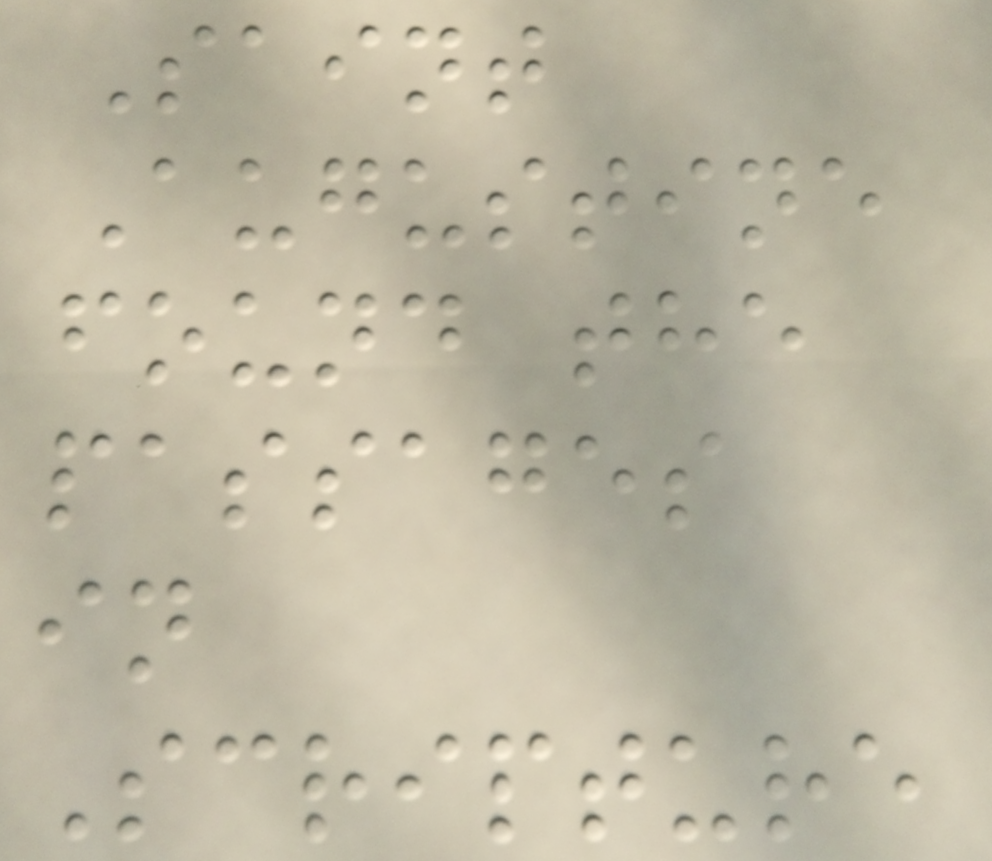Saint
Augustine
found the
passages
in
Scripture
